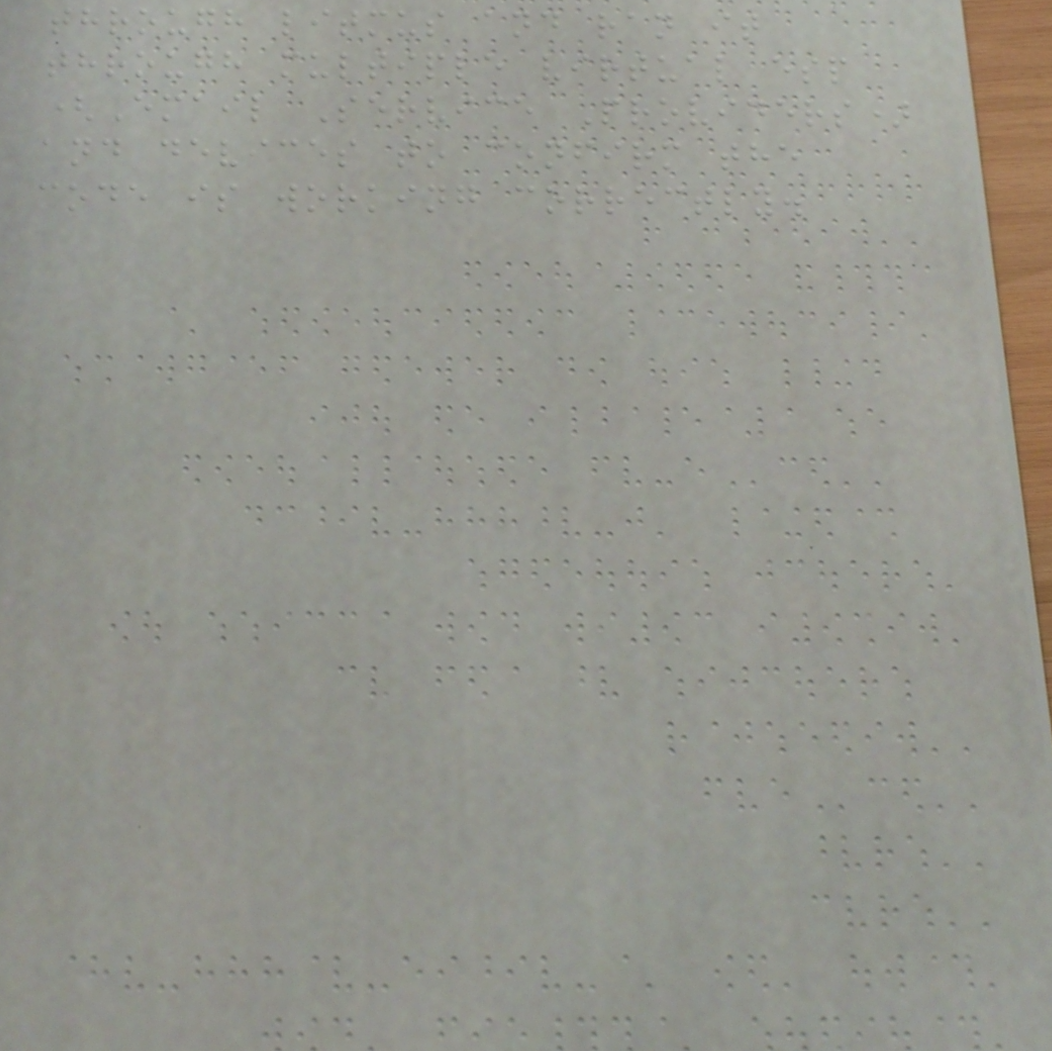through litmus and ran it
through multiple virtual esp
(Email Service Providers)
and devices to confirm the
code is working correctly.
